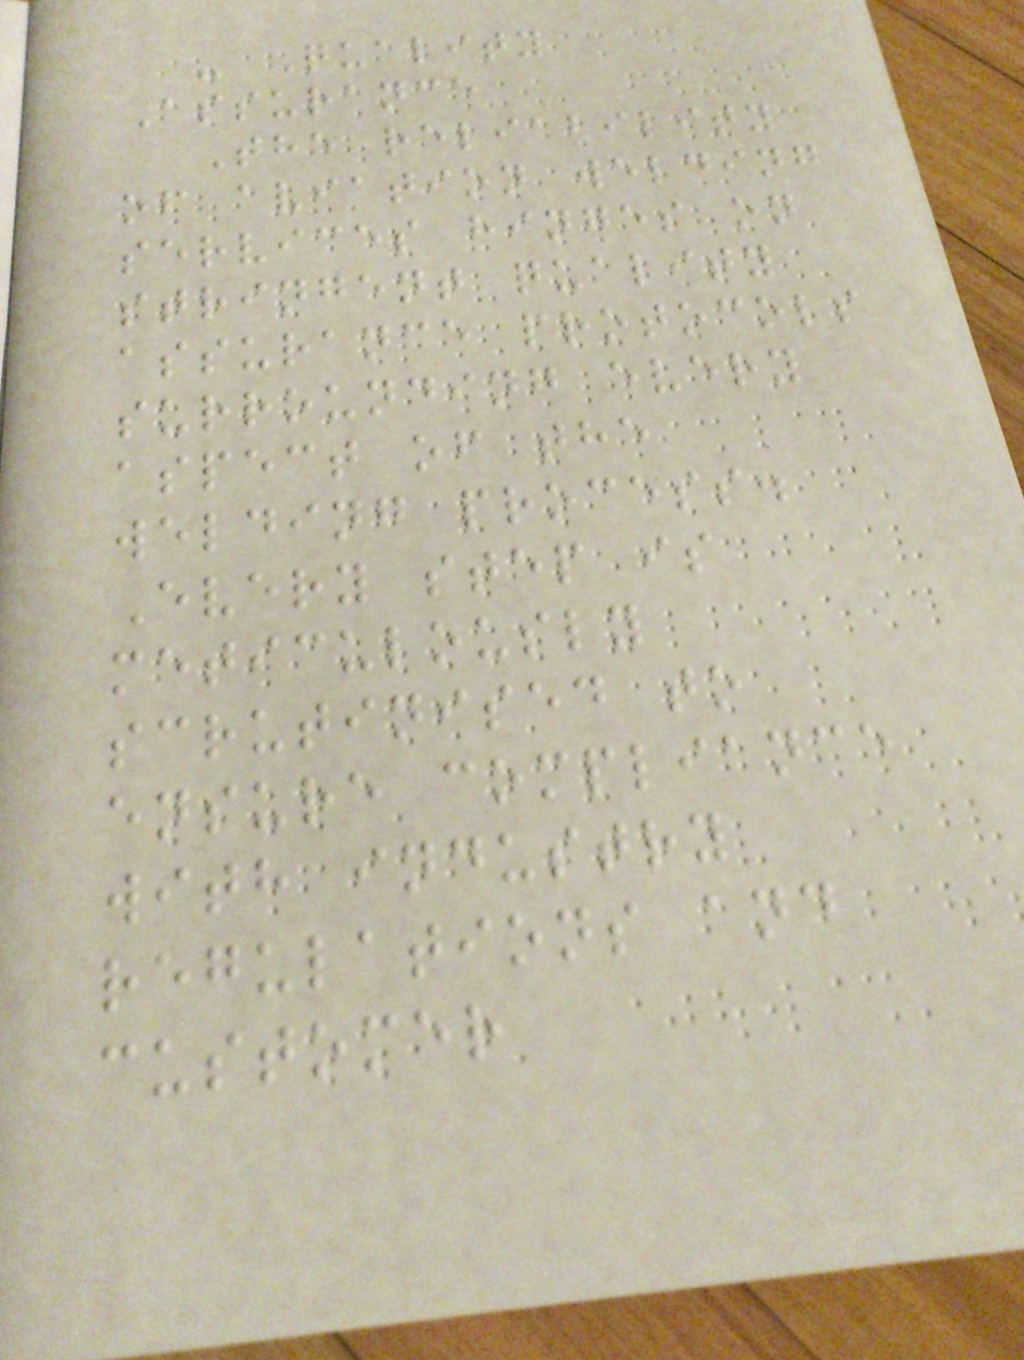- Quality
Assurance
The reliability
of aviation welding
services hinges on
stringent quality
assurance protocols
surrounding every
aspect of the
welding process.
Every step is
meticulously
scrutinised to
ensure compliance
with industry
regulations and
customer
